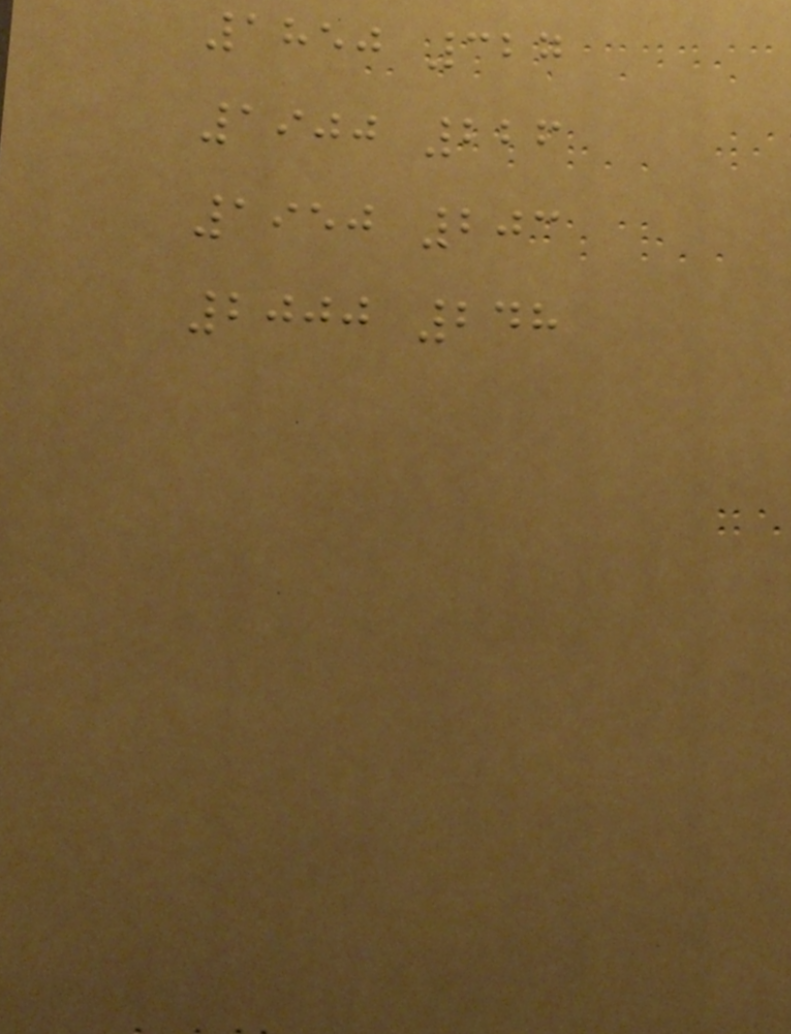1850 327
1900 226
1950 203
2000 248
